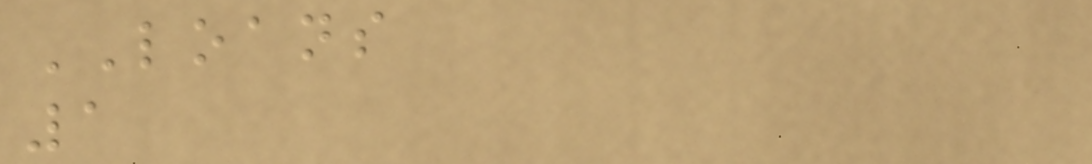LOANS
1
